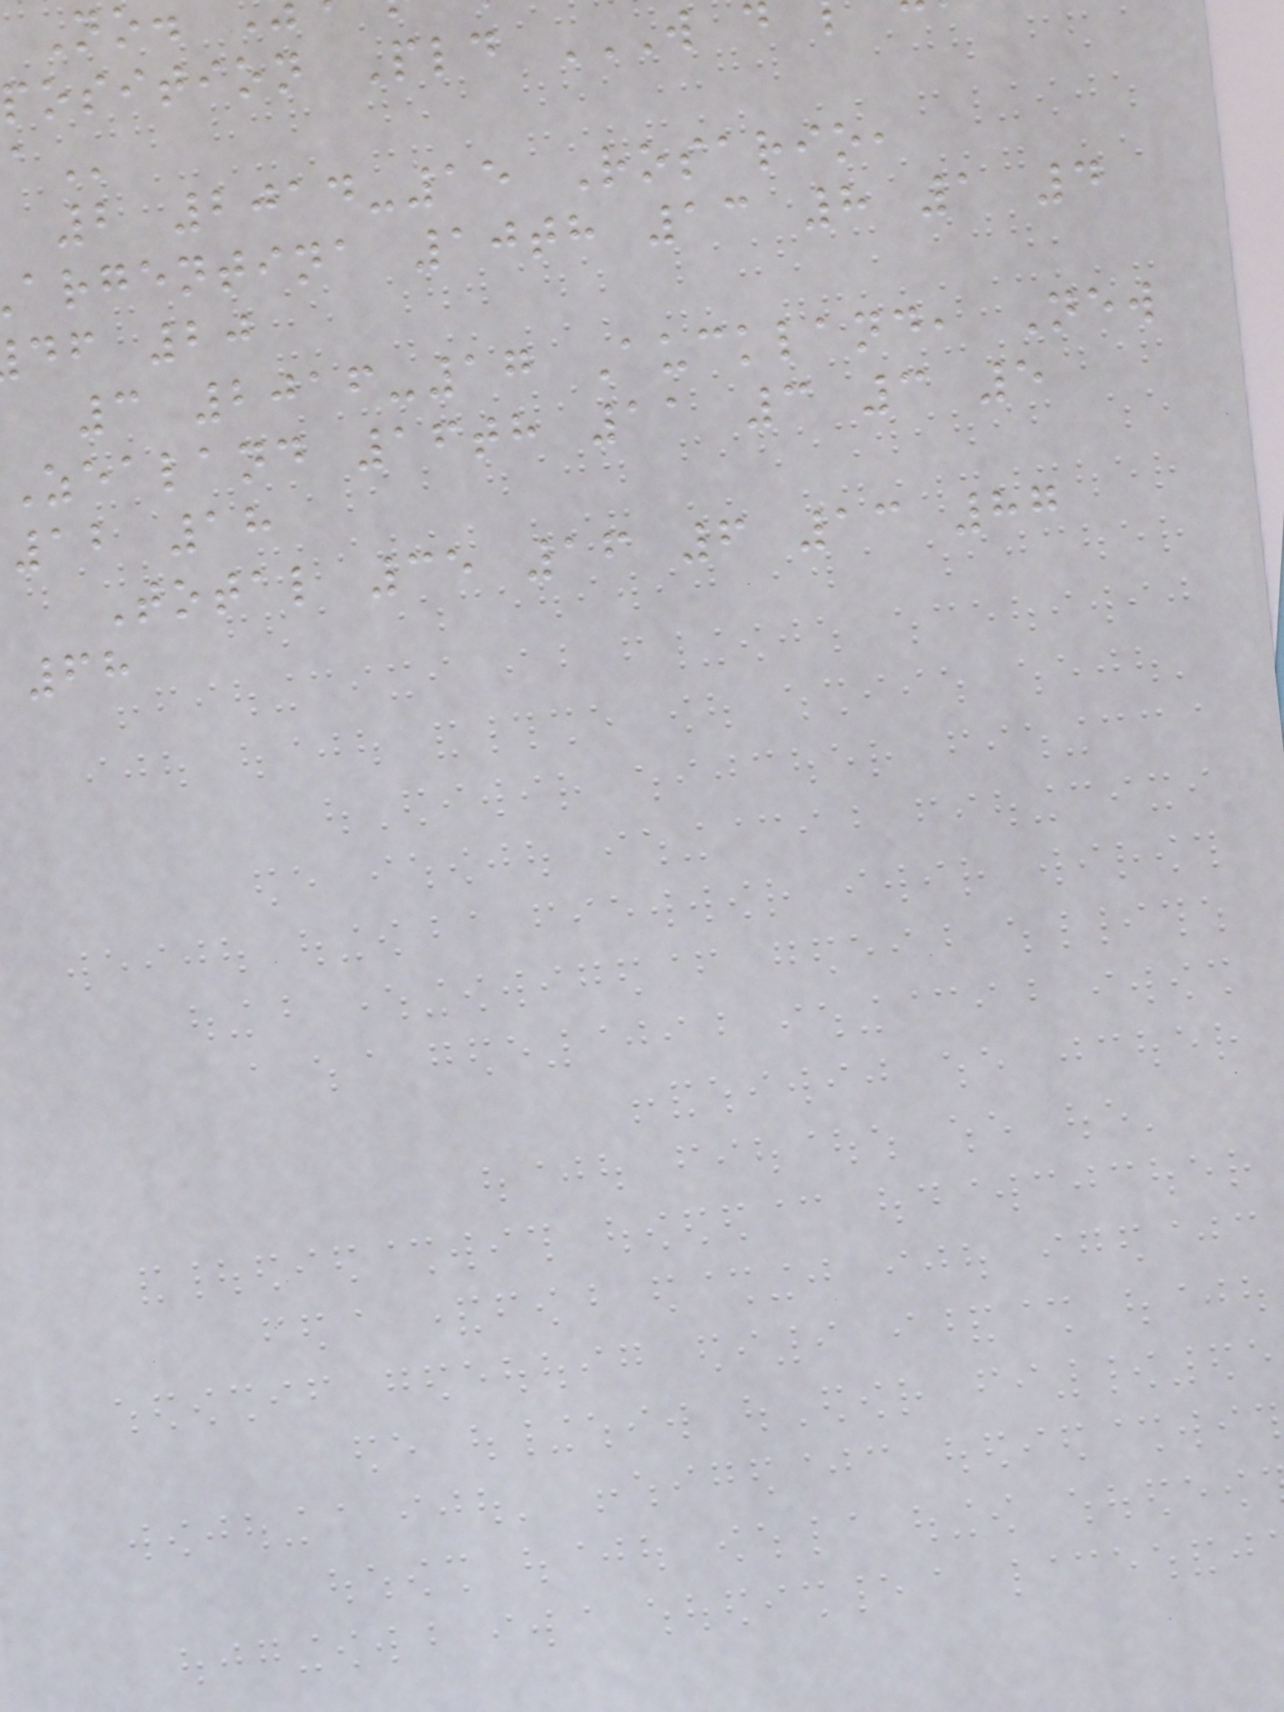2 2014-15 Rosario,
argentina 10th 13 8 1 4
df 20
3 2016-17 Auckland, New
Zealand 16th 11 3 3 5
12 18
Total 35 16 6 13 87
68
